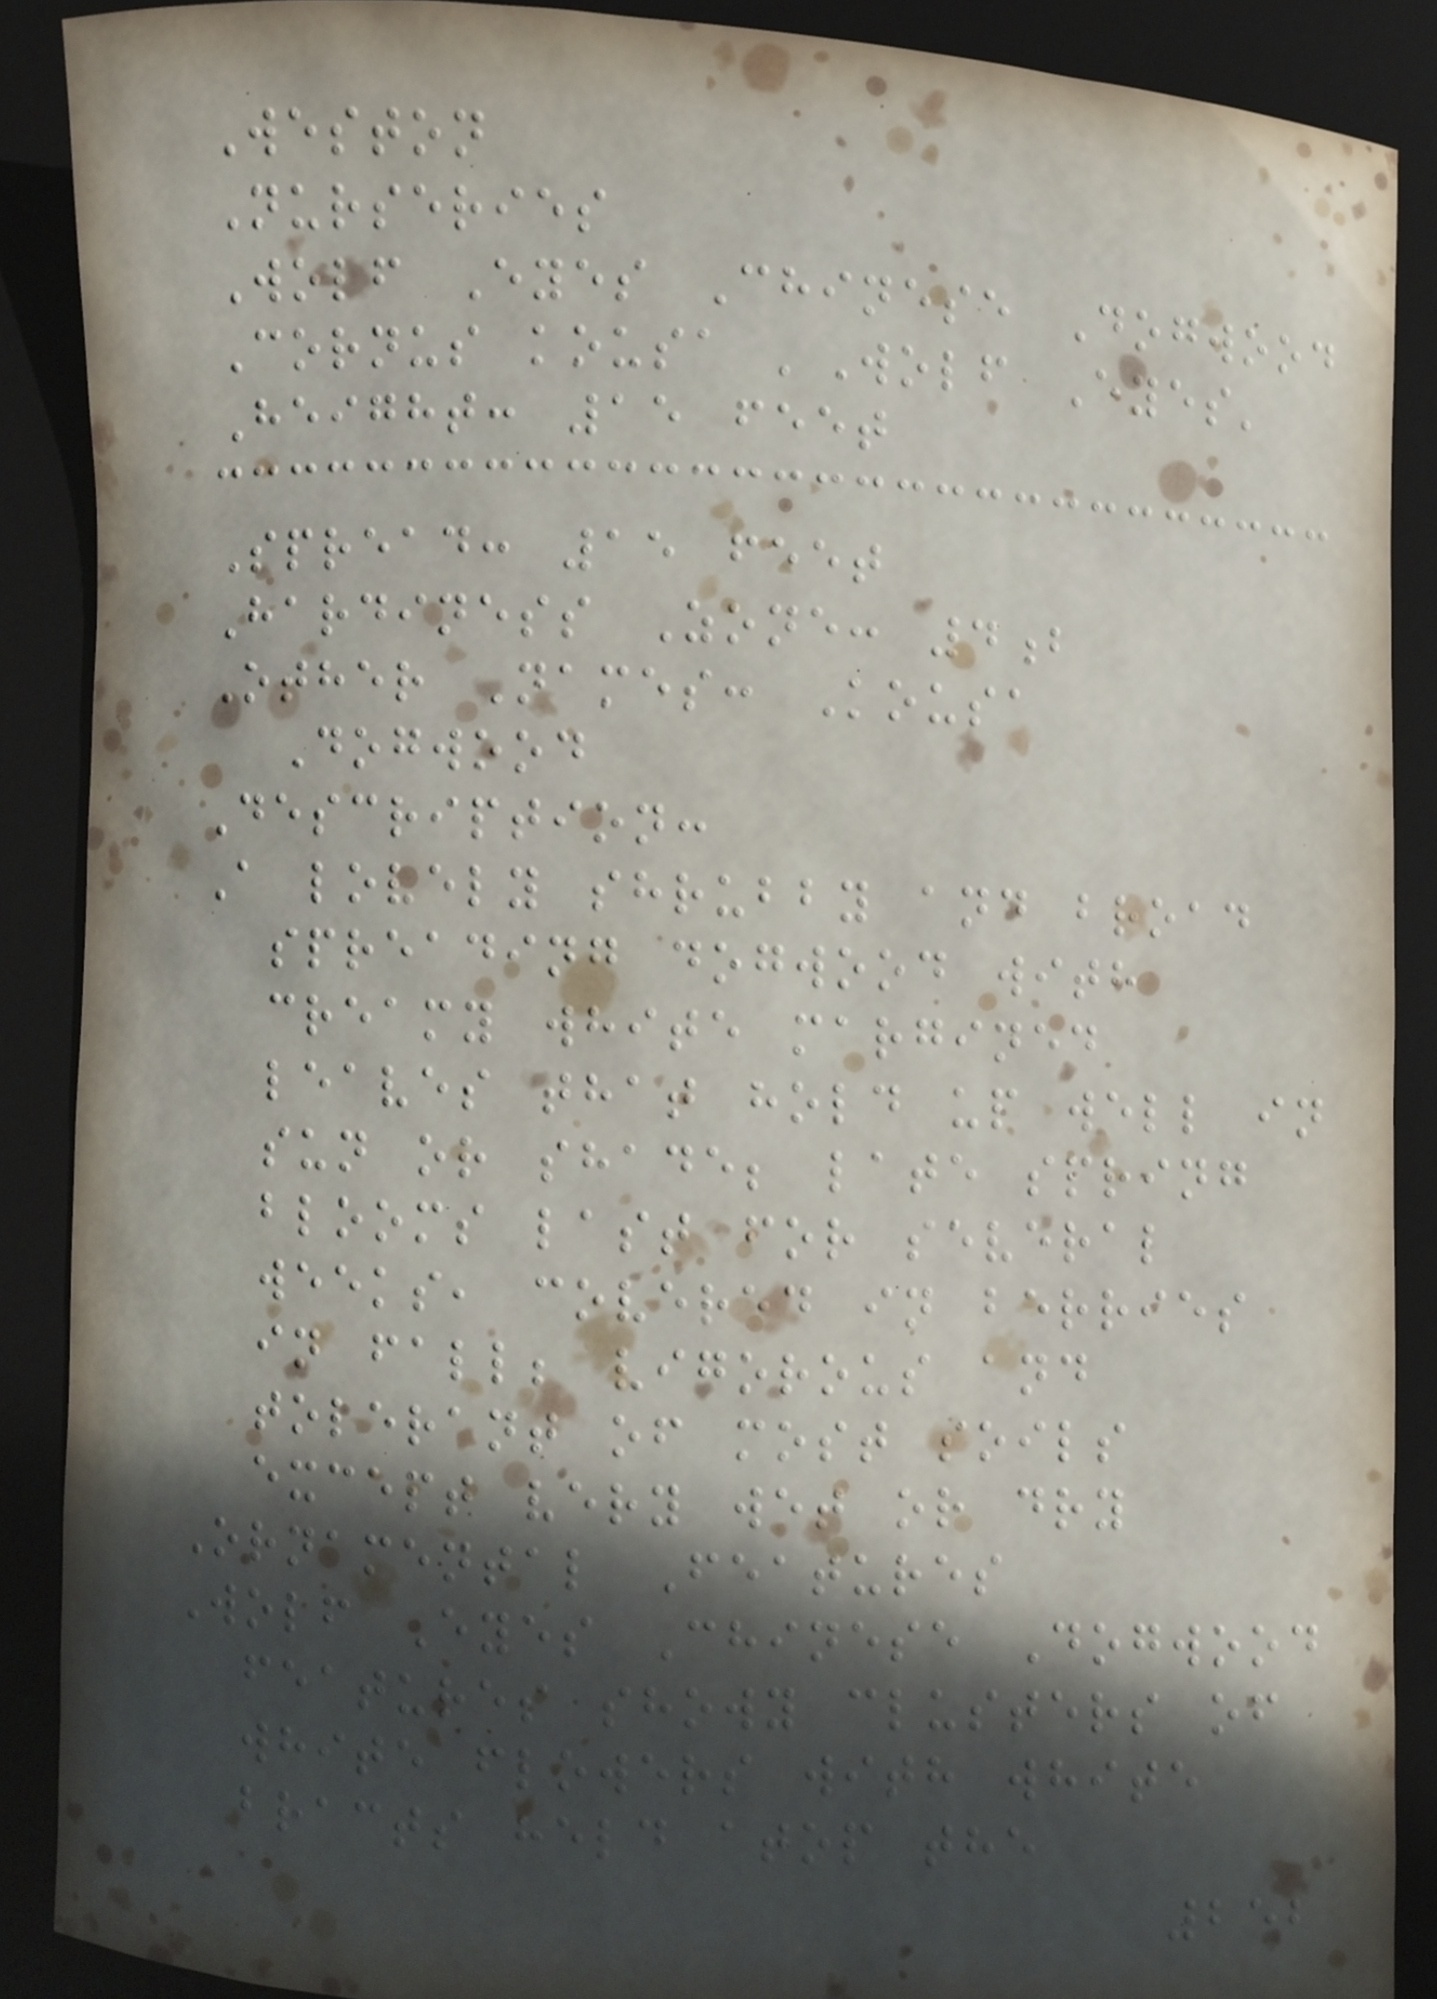Weston
Nurseries
Wolf Eyes Chinese Dogwood
Cornus kousa 'Wolf Eyes'
Height: 15 feet
Spread: 15 feet
Hardiness Zone: 4b
Other Names: Kousa
Dogwood
Description:
A lovely shrubby and broad
spreading dogwood with
creamy white margined
leaves that hold up well in
sun or shade; late spring
blooms last for several
weeks, covered in berries
in fall; vigorous and
tolerant of most soils
except very wet or dry
Ornamental Features
Wolf Eyes Chinese Dogwood
features showy clusters of
white flowers with white
bracts held atop the
252
